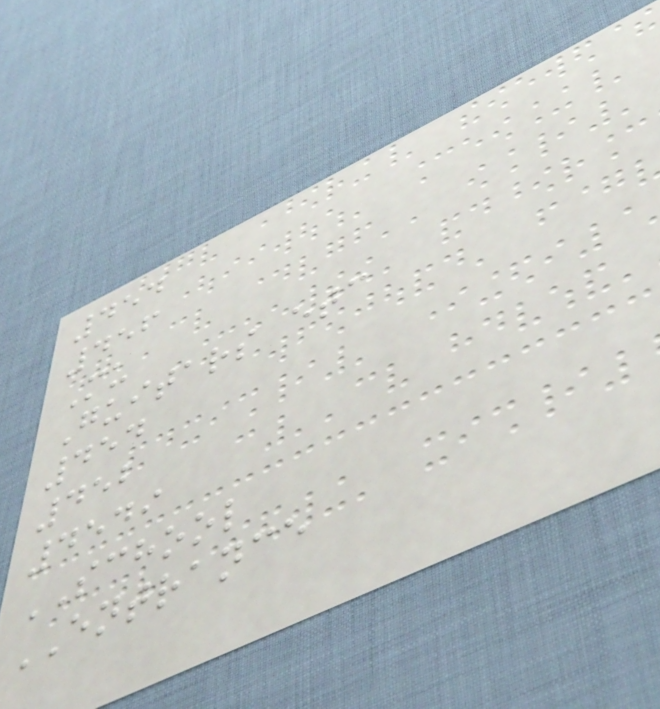454
456
Mu
Guitars etc
454
452
4549
SCHOOL
ENTRANCE
